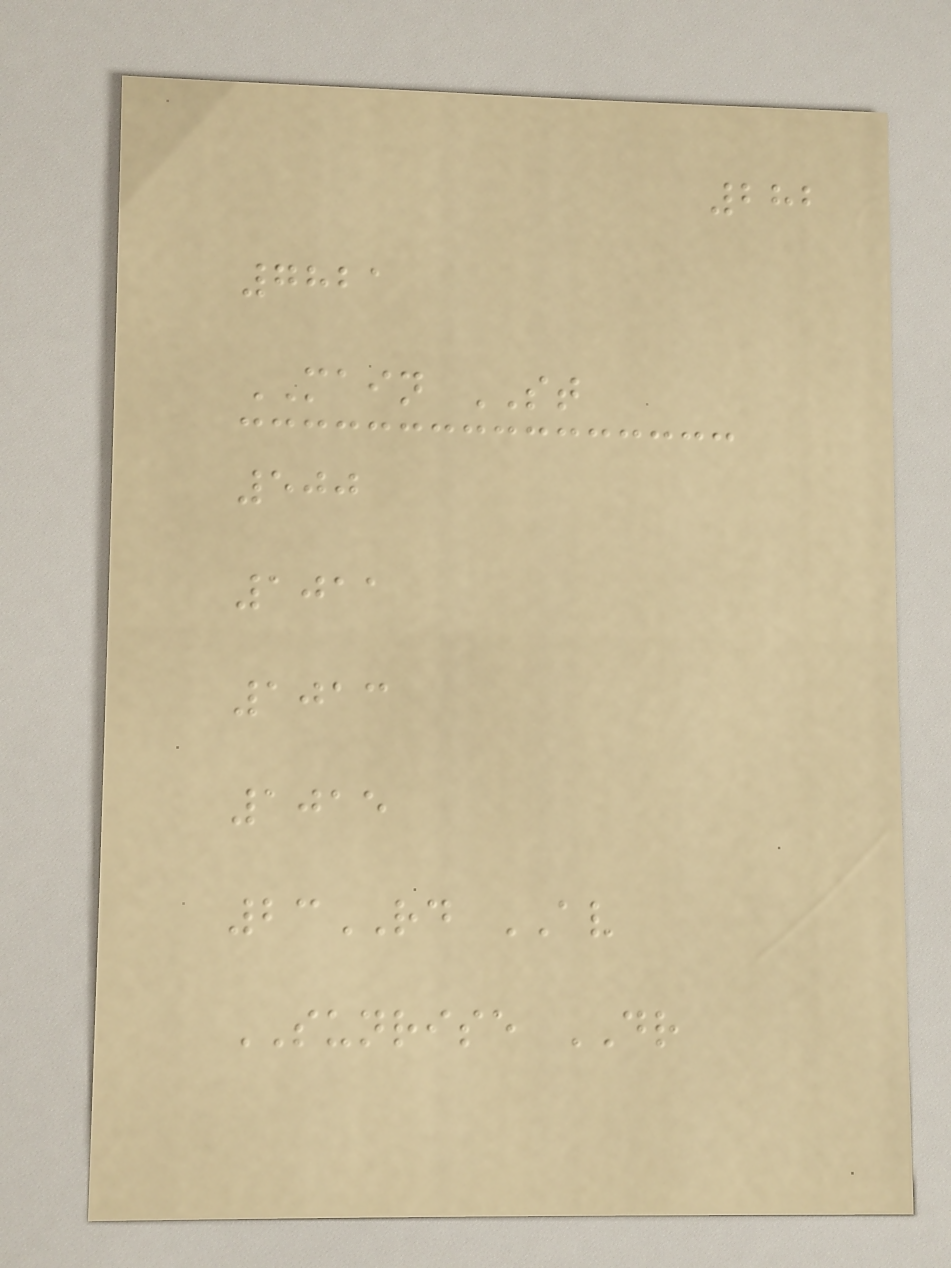282
7821
MAIN ST
500
1011
1013
1015
23RD AV
SUNRISE DR
